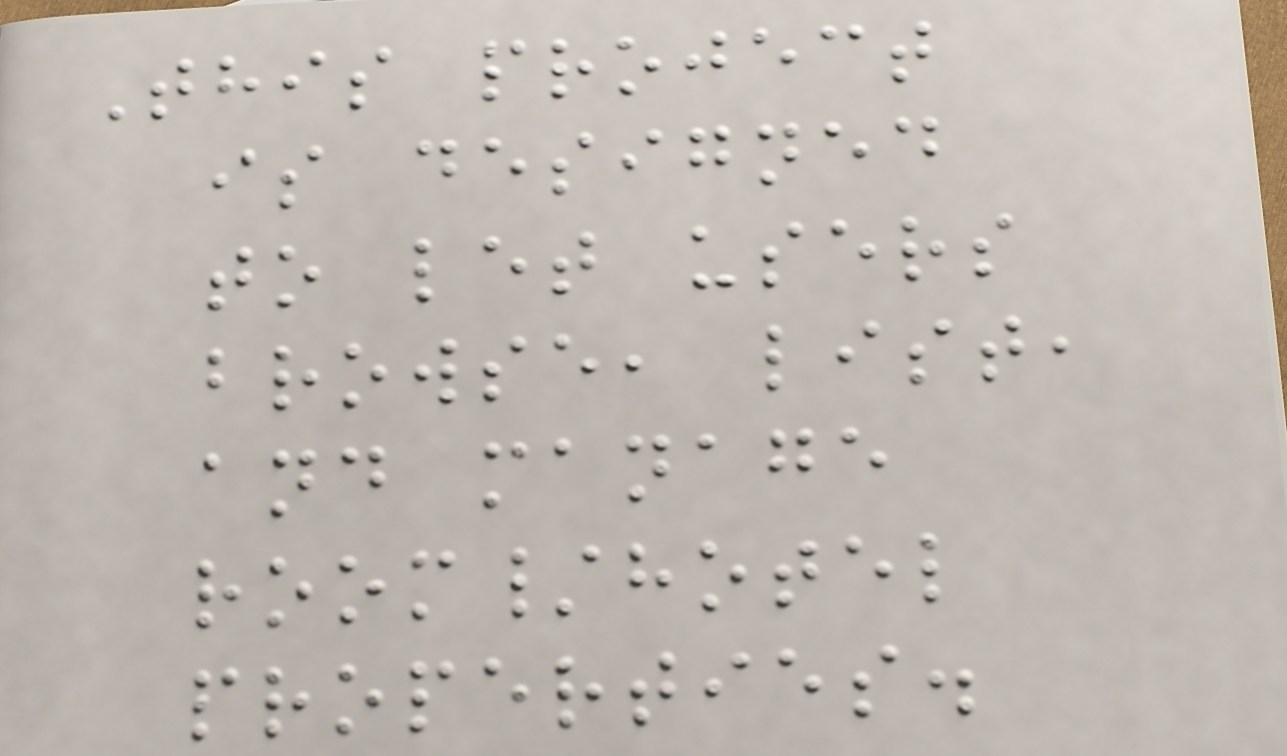This project
is designed
to let users
browse, list,
and manage
room/hotel
properties.
